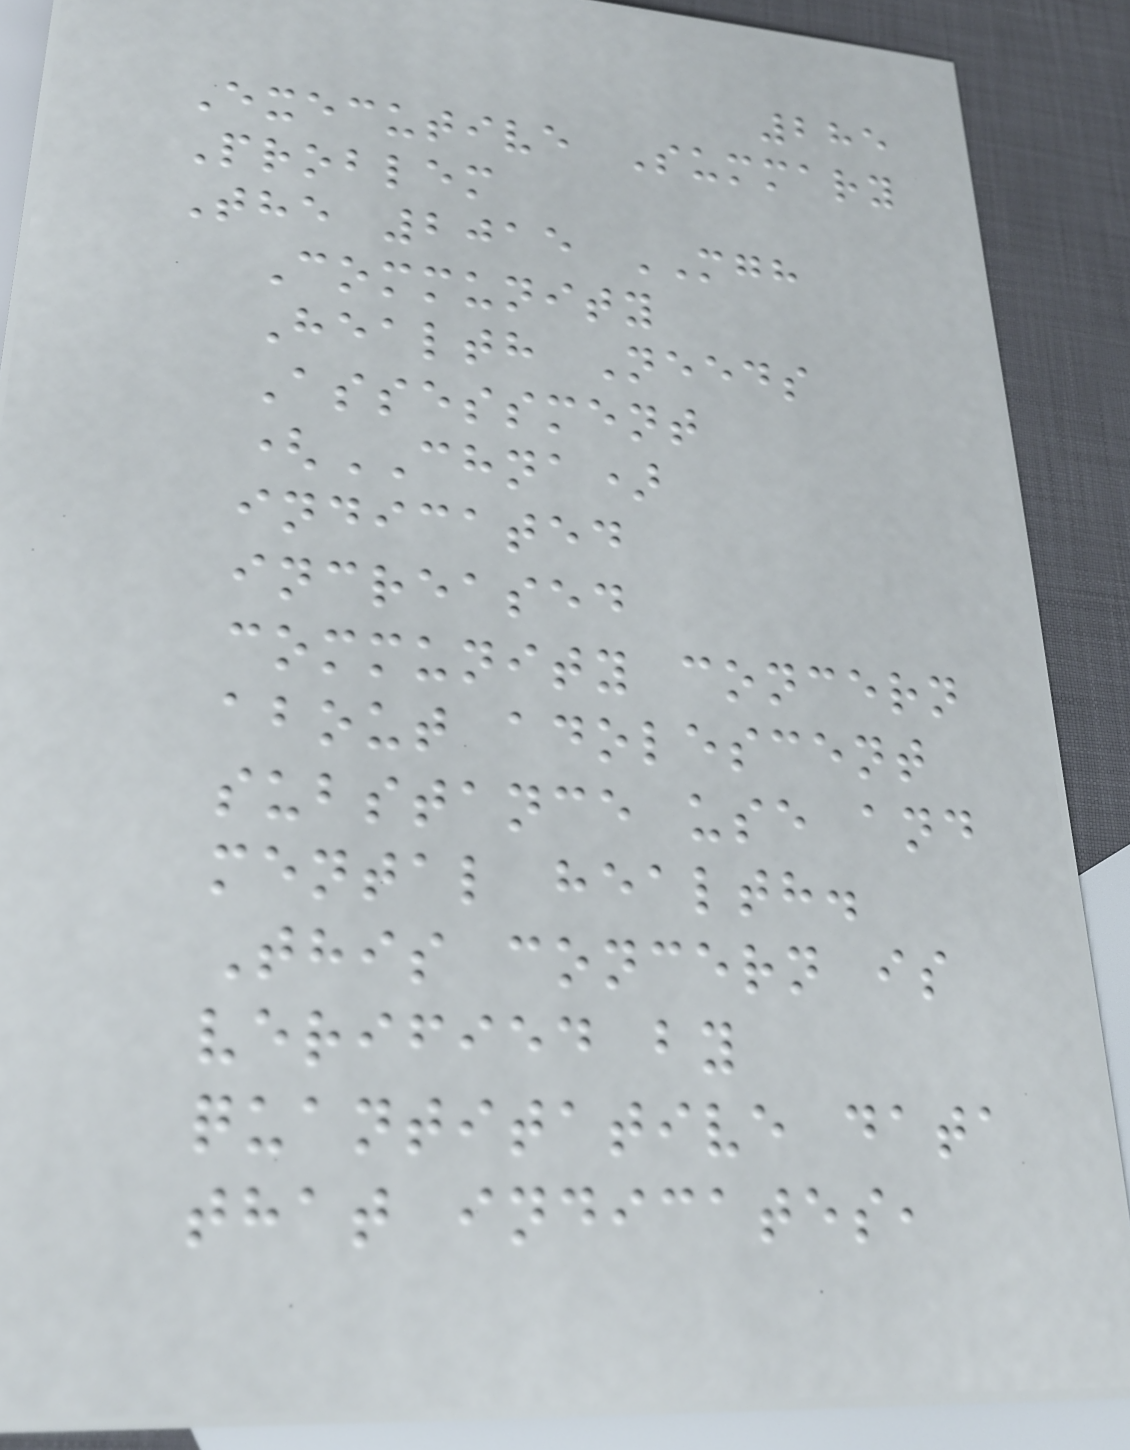285
Executive Summary
Problem
The 2015 MGH
Community
Health Needs
Assessment
(CHNA)
indicated
increased
community concern
about adolescent
substance use and
mental health.
This concern is
verified by
quantitative data
that indicates,
